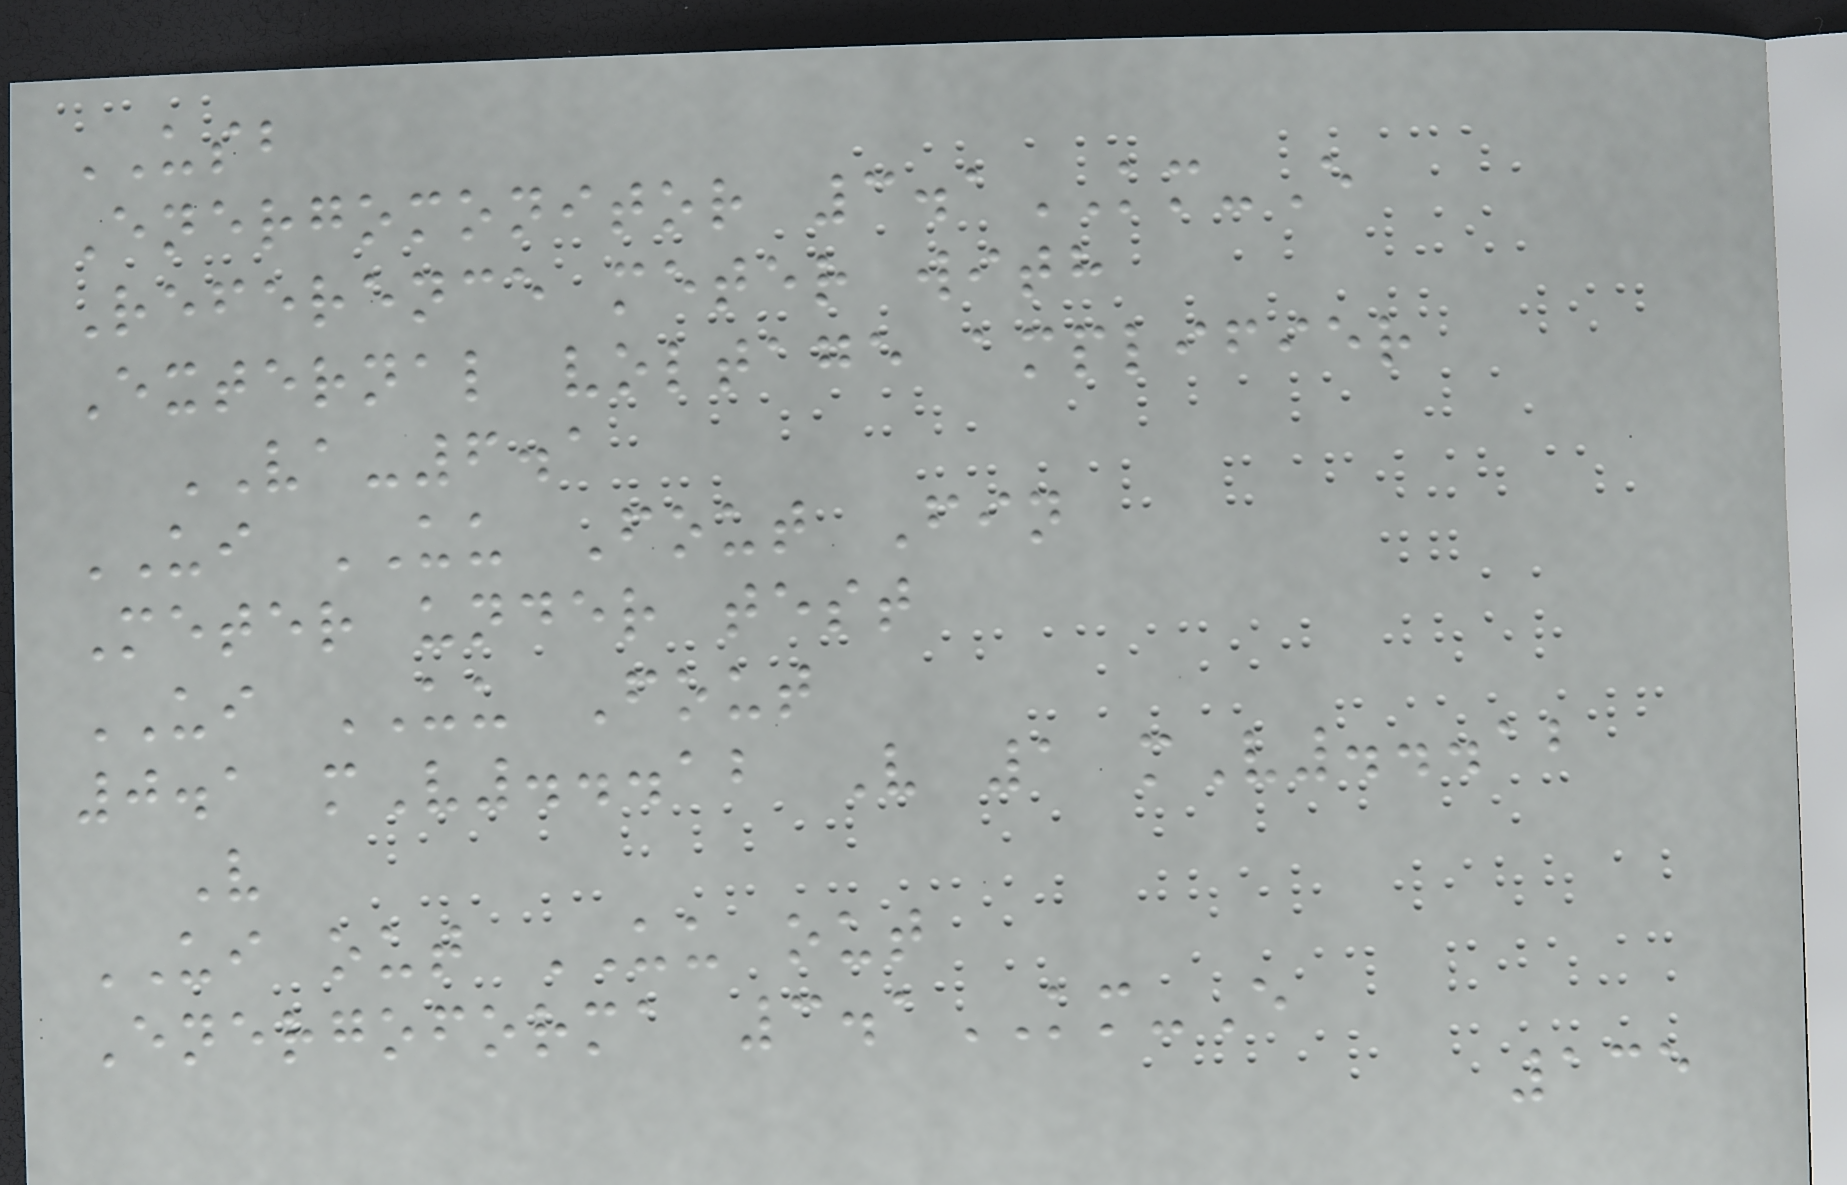USB
Energomonitor 3.1KM-E
Reference meter with
External voltage amplifier
VA-6.1
UI UU Fout Fin
Meter under test
UI UU Fout
0.1 mV...12 V 1 mV...12
V
UI out UU out
Energoforma 3.1KM-E
135
